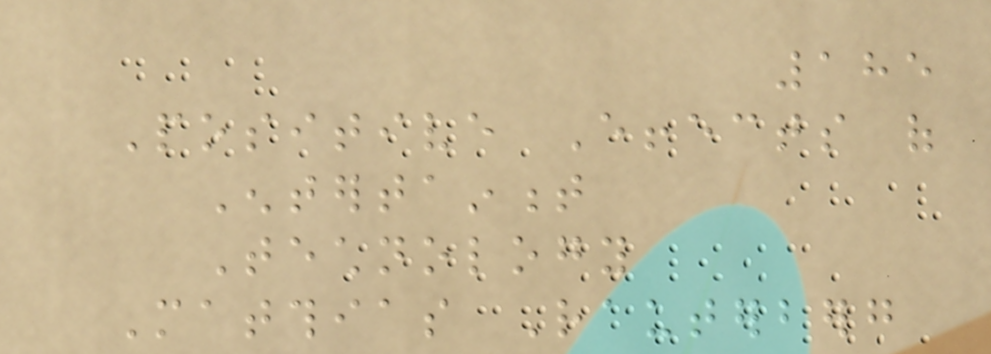185
Positive Effects of
Entertainment
Technology
Matthias Rauterberg
